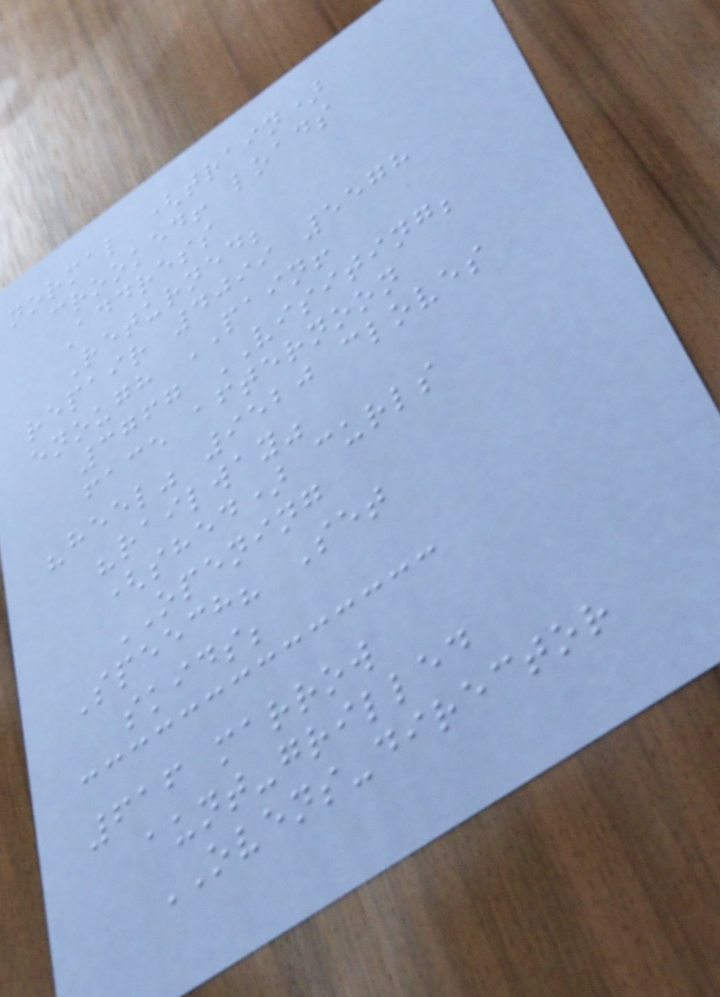normal (train)
crooked! loads
Address
Returned;
repair 4099 5578
enough PAIN!
3767 VISITING;
face afternoon
"heel" 9520 cloves
"railway"
(shed) curls
OPENING
Speech? Set
skids;
616 marrow
aunt-grilled
OVENS-director
